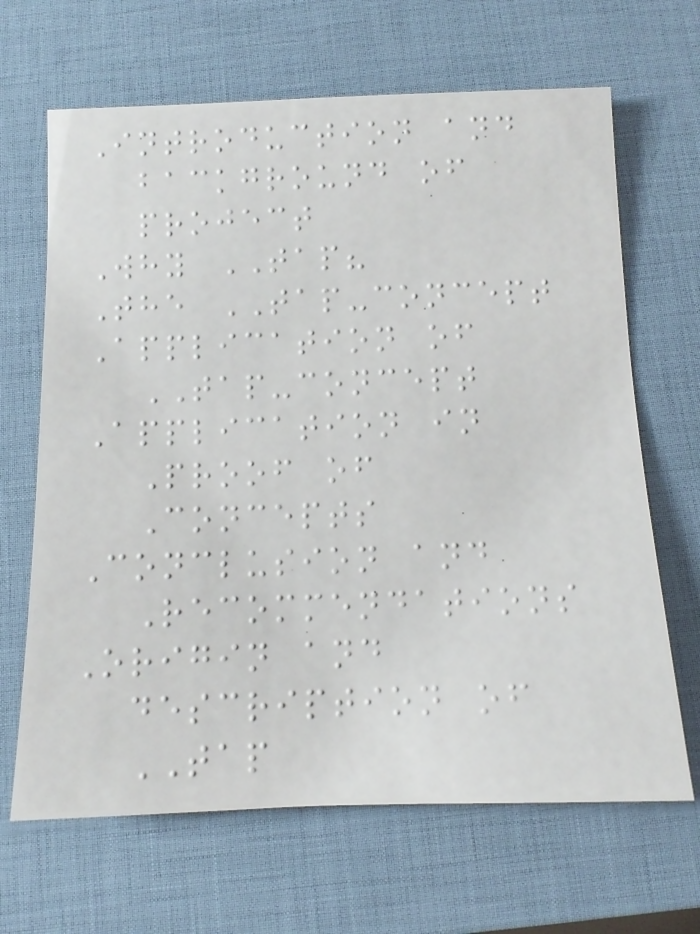Introduction and
background of
project
Why TAP?
The TAP-concept
Application of
TAP-concept
Application in
Proof of
Concepts
Conclusion and
Recommendations
Origin and
description of
TAP
